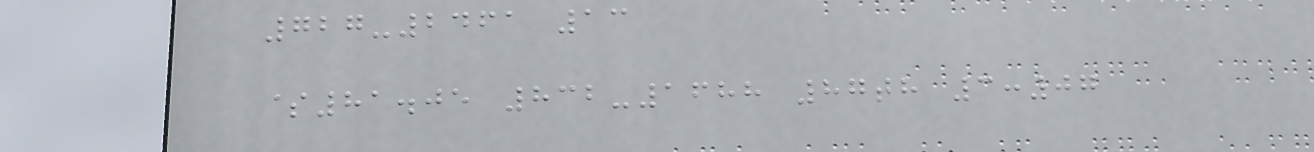727-2461 13
$81.05 832-1688 87th 3:07
